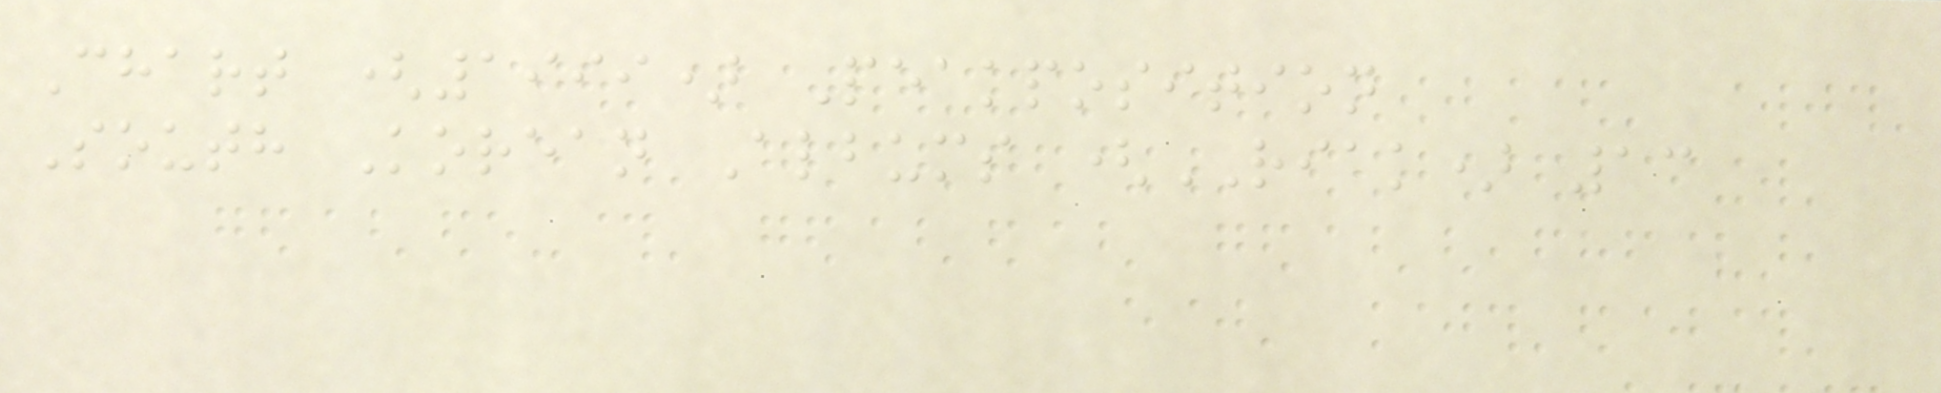Chart (1999) Peakposition
South Korean Albums (RIAK) 13
